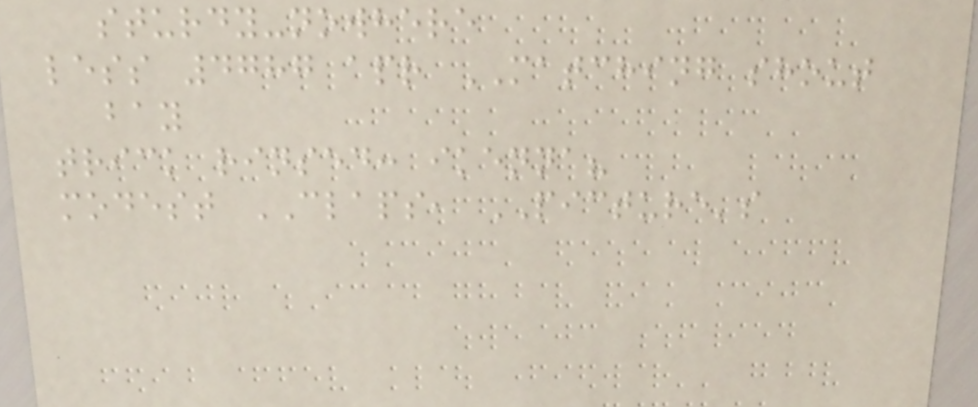sturdy-nowhere
less 4787 apr MATCHING shout
bay
trick rinsed: ikenna?
modest CLAPS, PICTURE's
